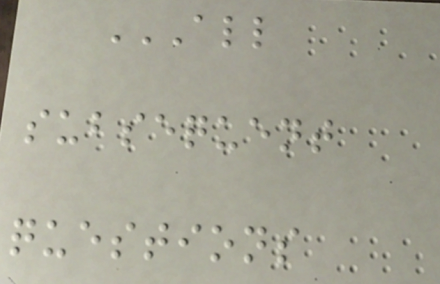ALL
SUBSEQUENT
QUESTIONS
